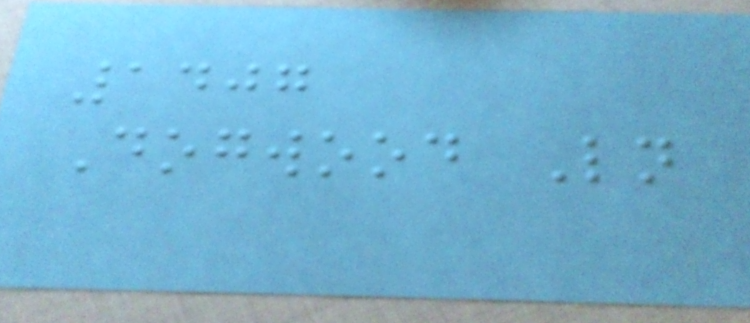1407
Dogwood Ln
